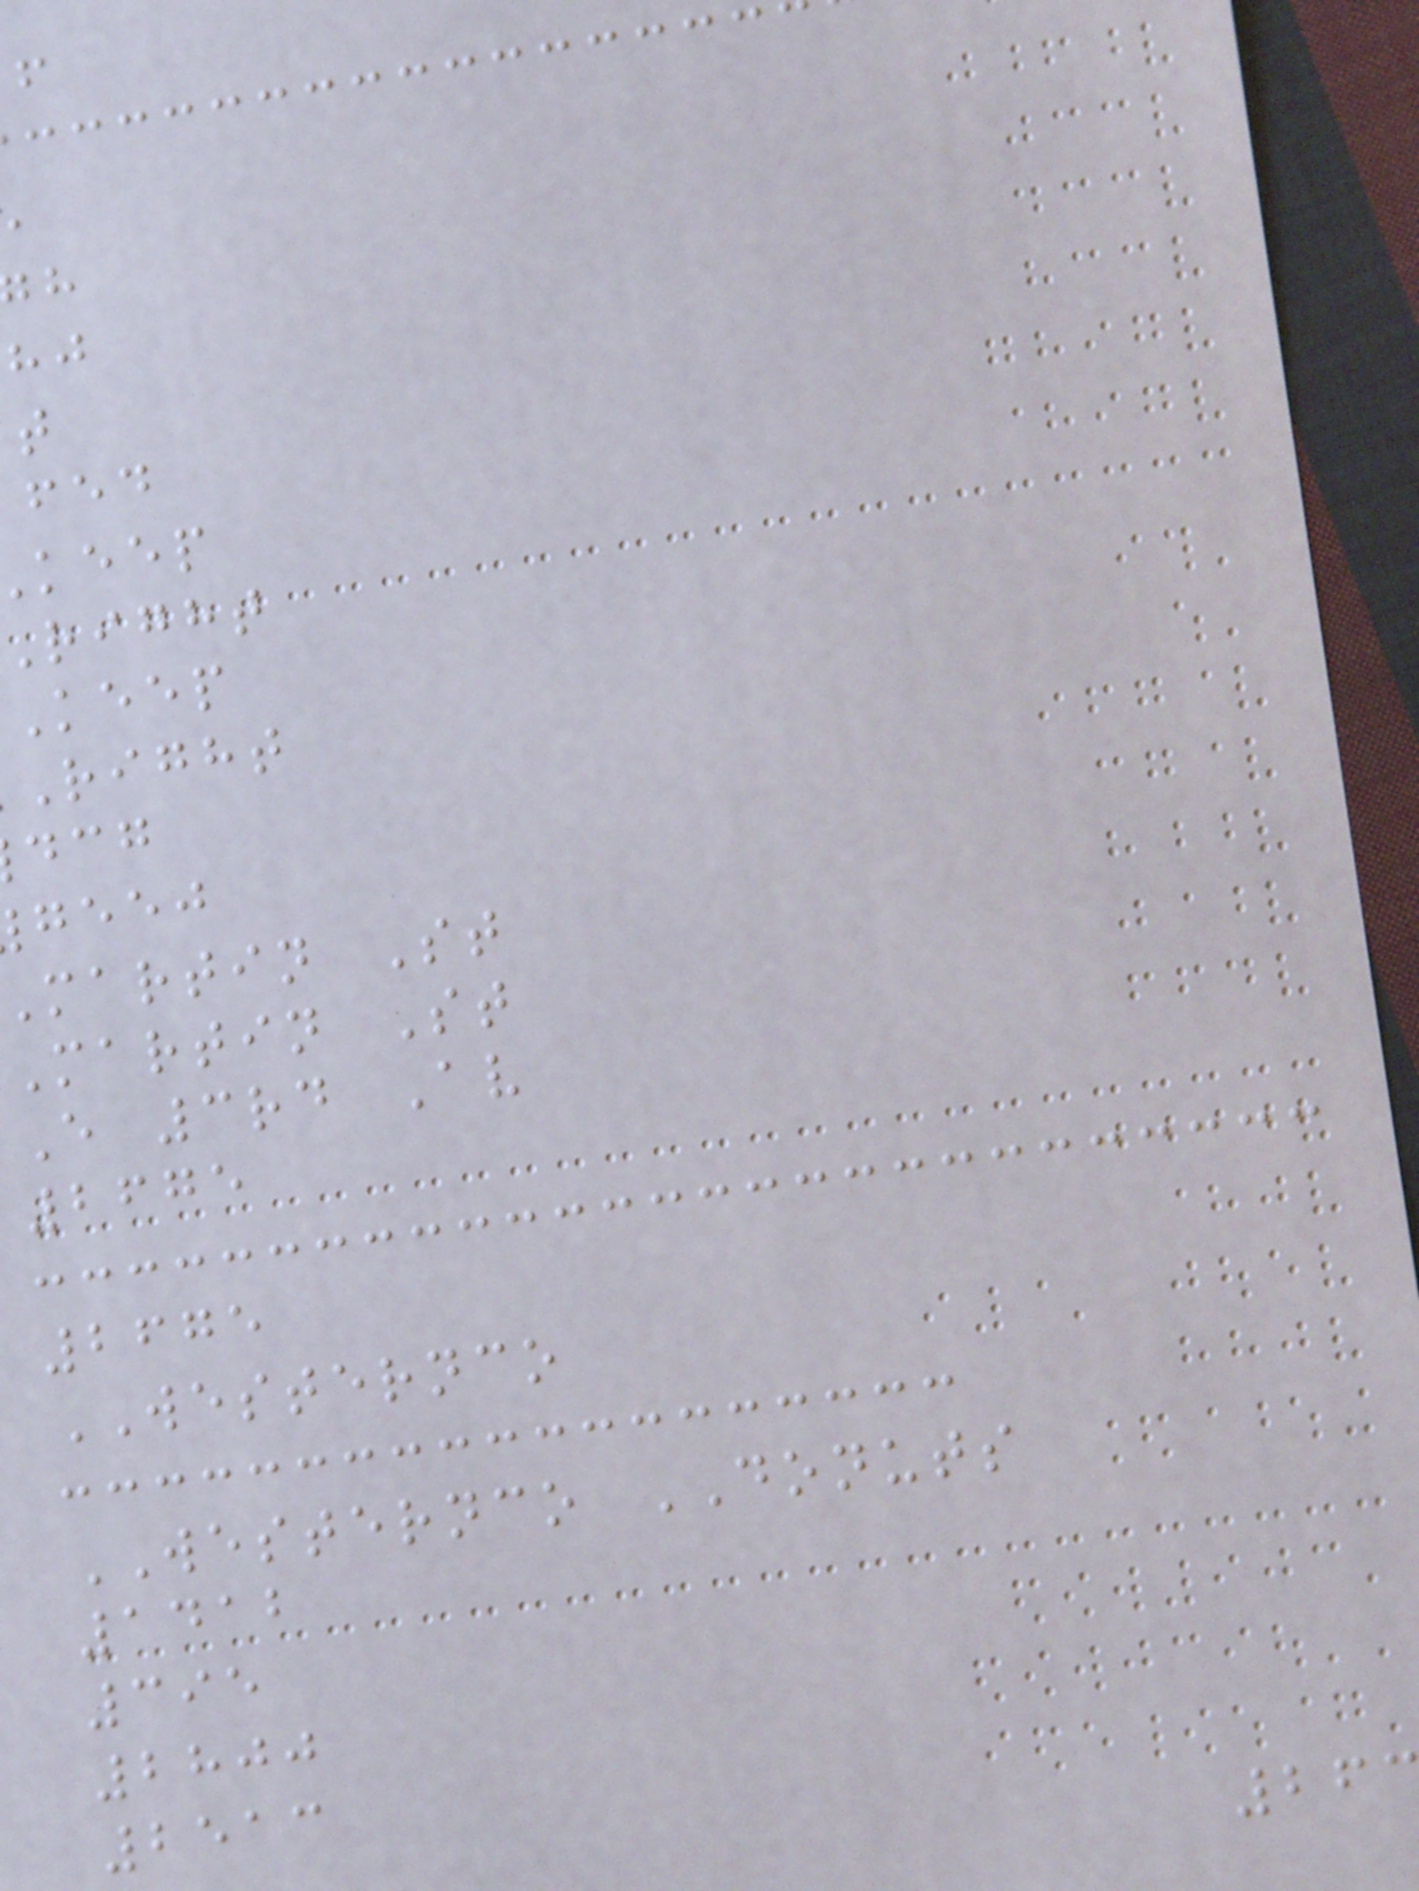keep
right
keep
right
geej
martin St
Martin St
E 3rd Av
2675
2675
WESTERNCO
WESTERNCO DONUTS
1412
395
2800
2513
